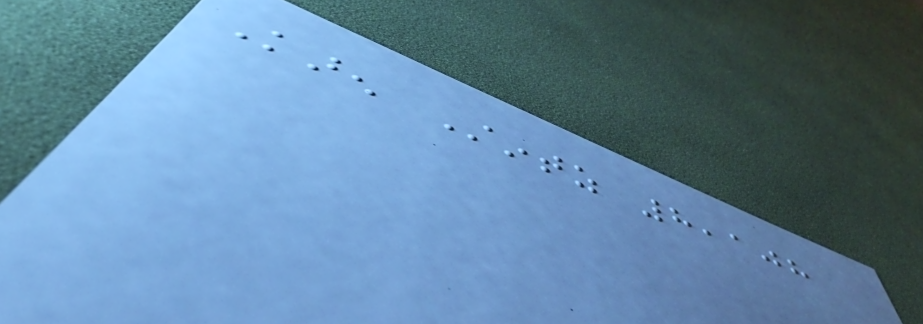Karen Stintz 8,108
